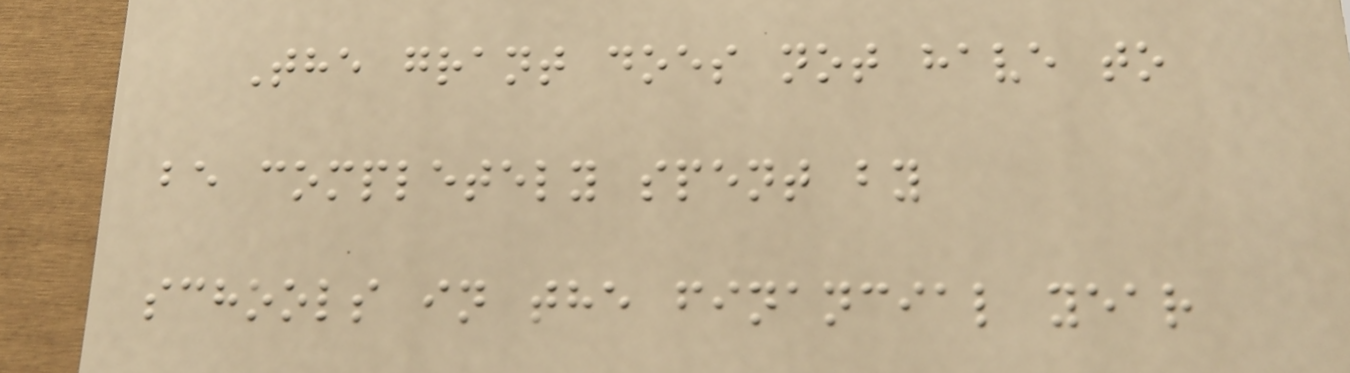The grant does not have to
be completely spent by
schools in the financial year
